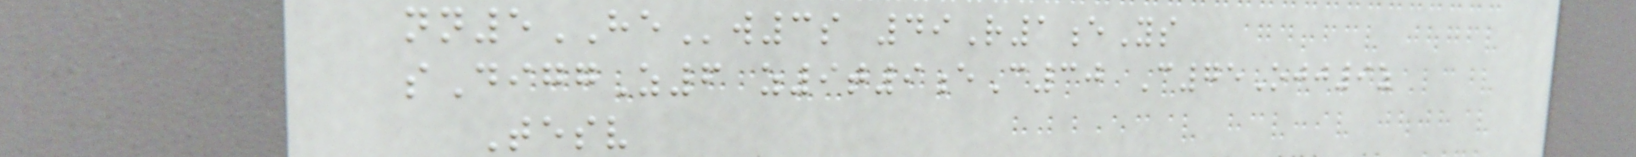nn5HEw3s 49R1eYs
sDiggZ6 z9t9eC30 C75Ojj9z
Tesv
